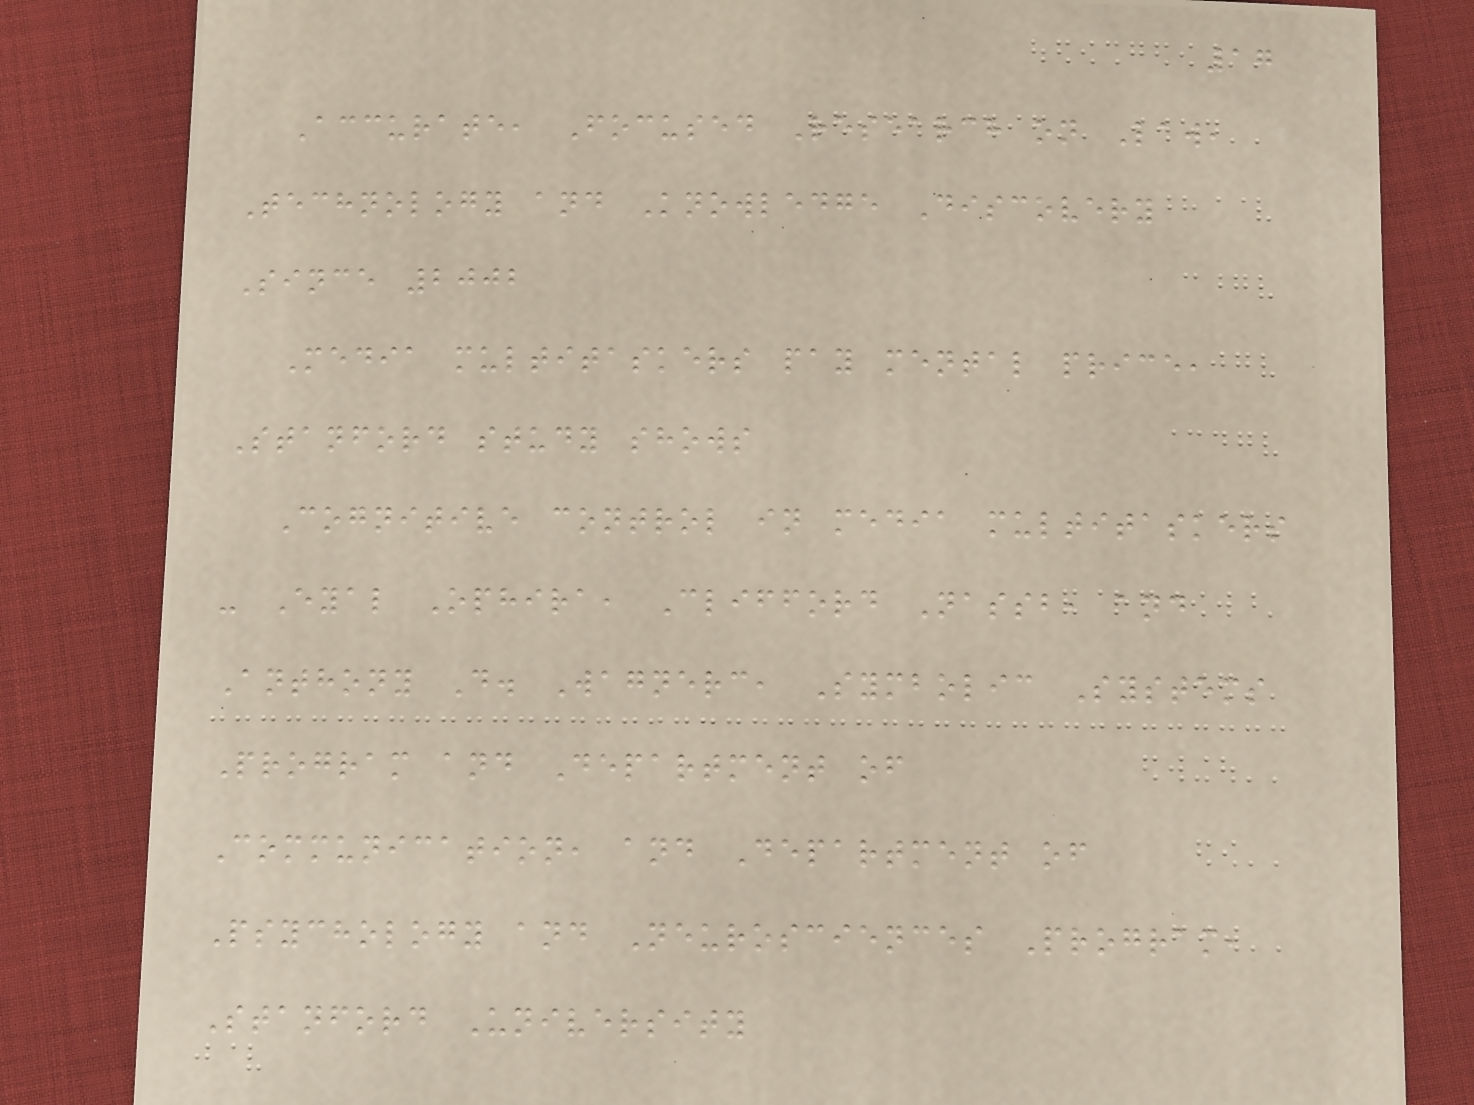17
Accurate, Focused Research on Law,
Technology and Knowledge Discovery
Since 2002
Media multitaskers pay mental price,
Stanford study shows
Cognitive control in media multitaskers
- Eyal Ophira, Clifford Nassb, and
Anthony D. Wagnerc, Symbolic Systems
Program and Department of
Communication, and Department of
Psychology and Neurosciences Program,
Stanford University
